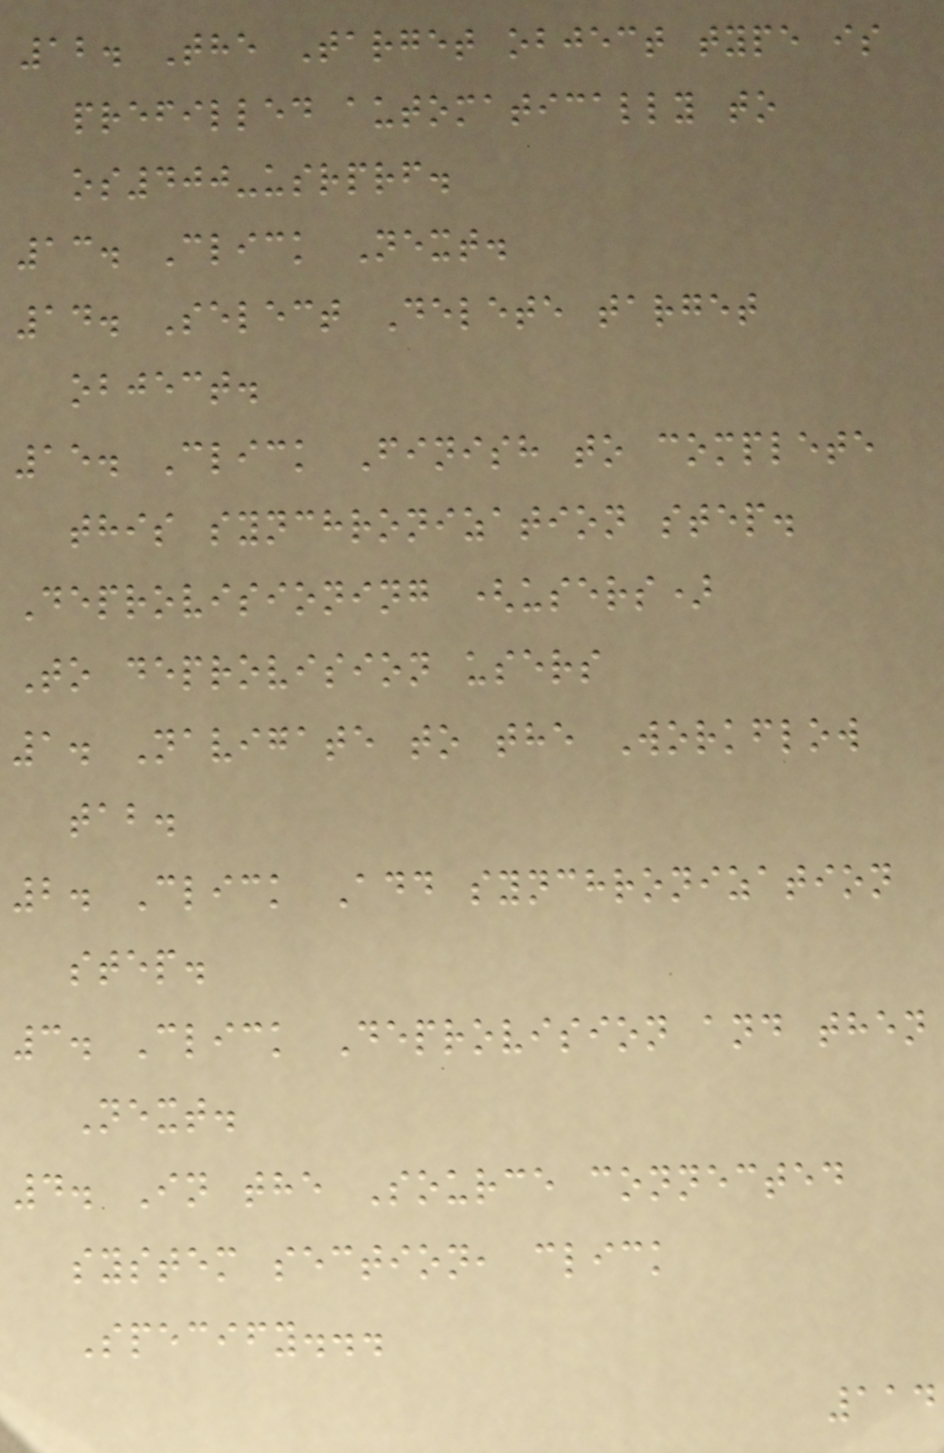12. The Target object type is
prefilled automatically to
os400-usrprf.
13. Click Next.
14. Select Delete target
object.
15. Click Finish to complete
this synchronization step.
Deprovisioning (users)
To deprovision users
1. Navigate to the Workflow
tab.
2. Click Add synchronization
step.
3. Click Deprovision and then
Next.
4. In the Source connected
system section, click
Specify...
114
